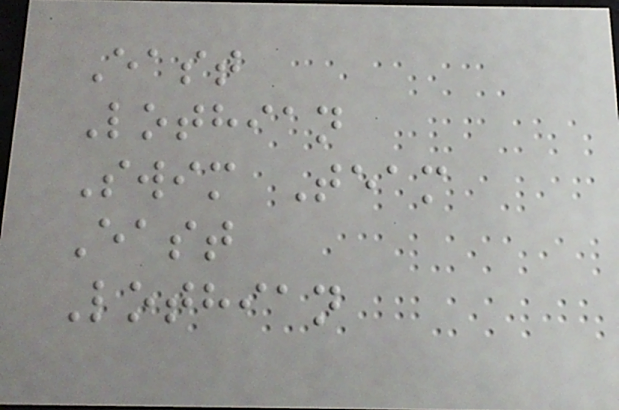East
Lothian
Swim Team
East
Lothian
